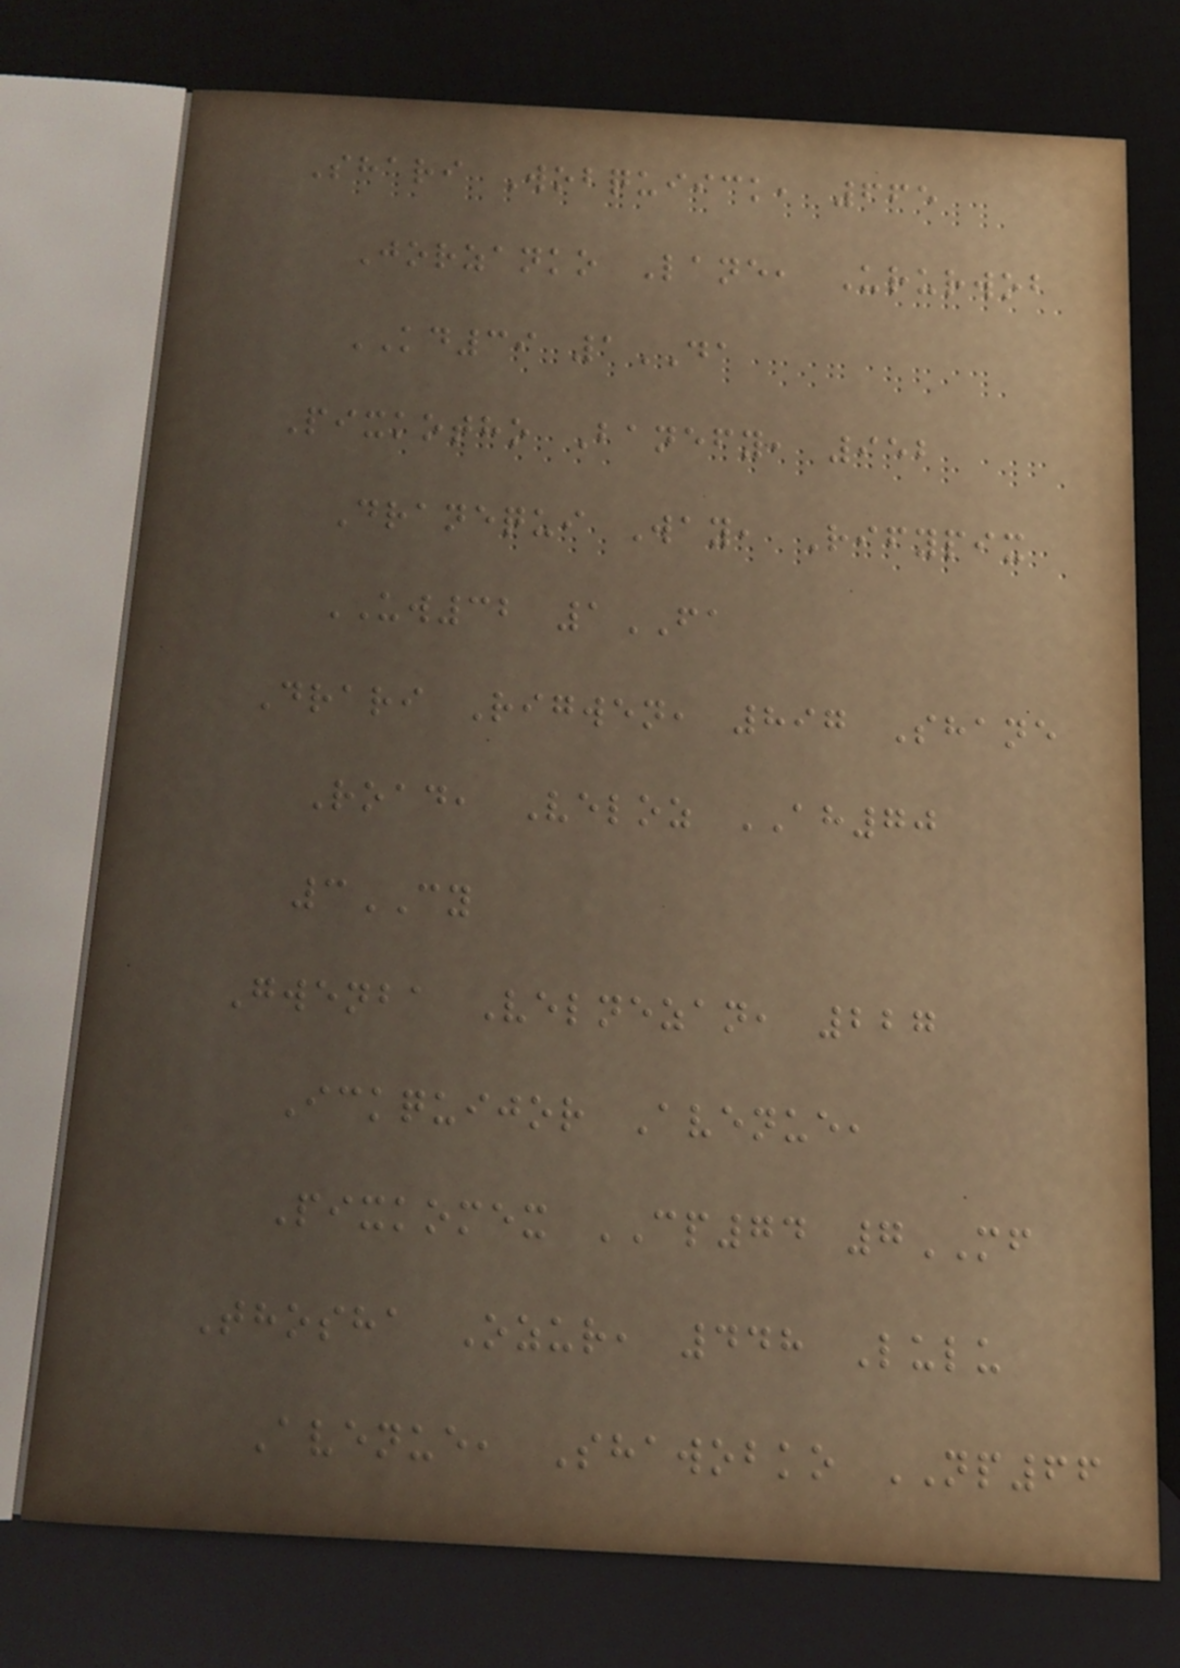Shari Wobquiick, 665
Jorzanko Lane, Ururwob
KD39 1DA
Pixkotho Banefy, 952
Dranequi Way, Rifypix
UW32 1FA
Drari Rigwen, 897 Shane
Road, Veloz AH70
3CY
Gwenba Velnezan, 227
Ickquijor Avenue,
Pixkomex CP74 7MF
Thosha Ozur, 448 Lulu
Avenue, Shawobko NP66
